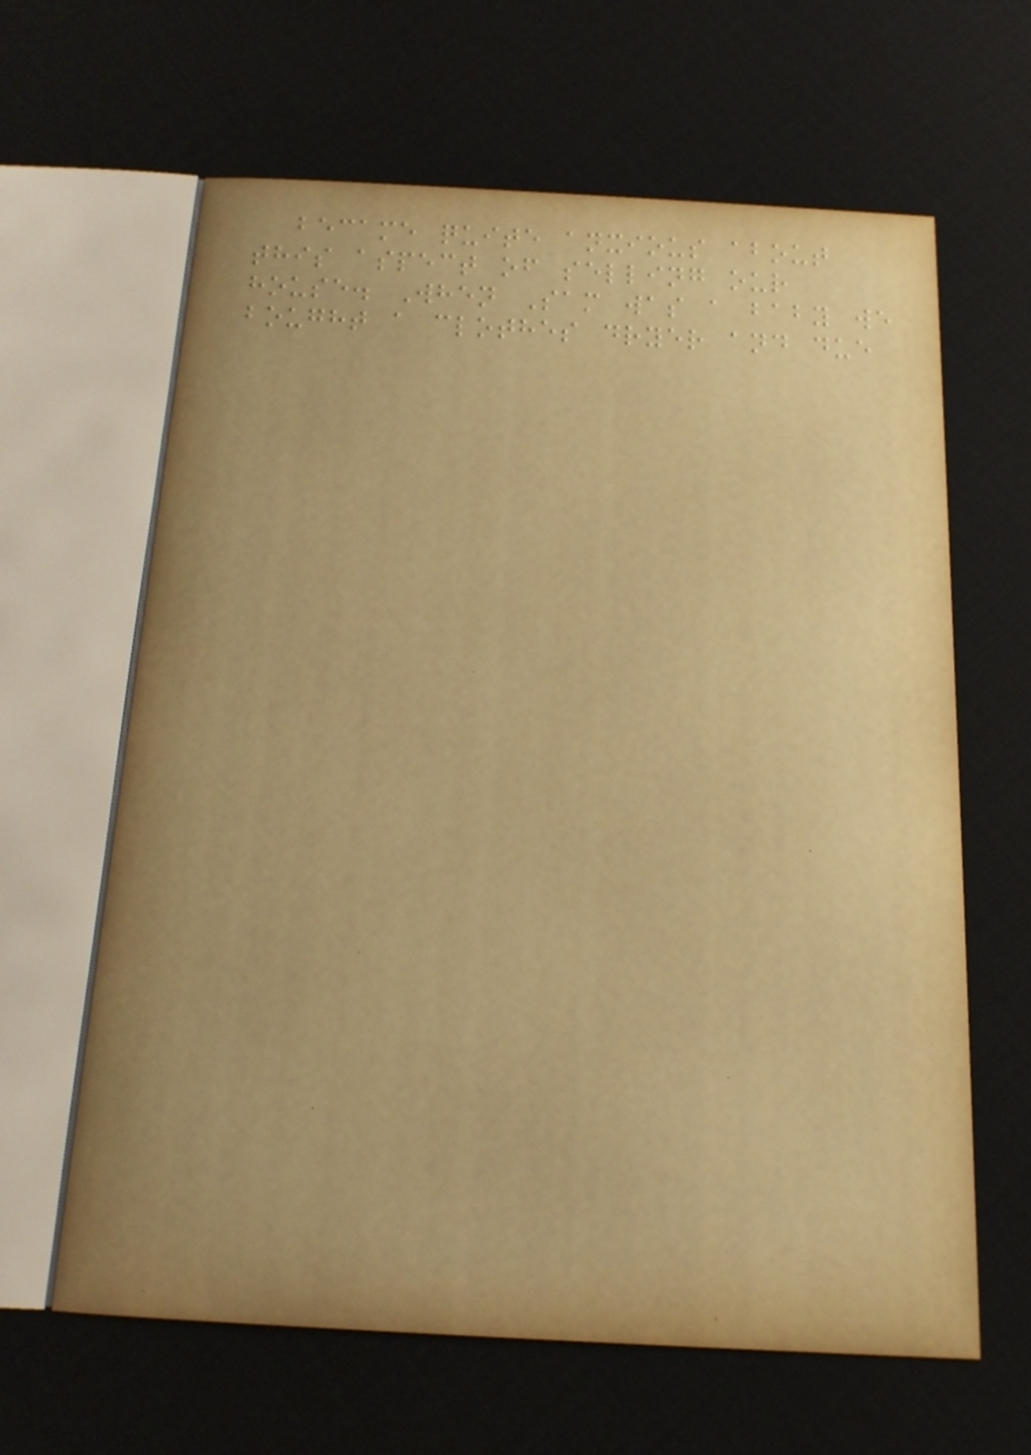became quite anxious about
this aspect of selling our
house. When Sam was a baby we
bought a clothes dryer and due
